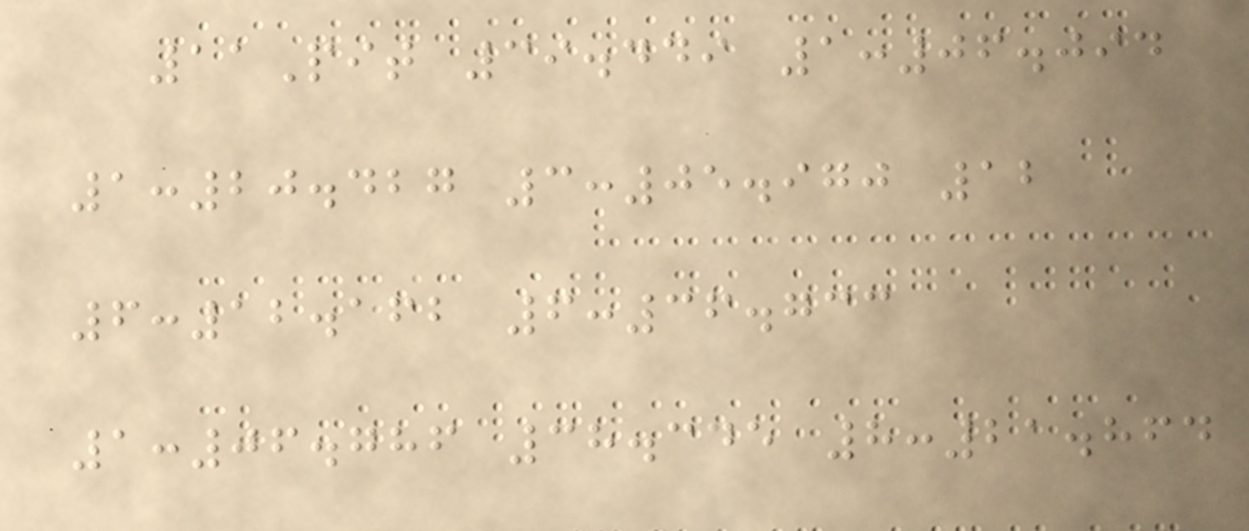11Pit 39.449 1:06.094
1:20.427 3:05.970 12
6:12.162 6:36.733
1:06.786 38.345 8:21.864
